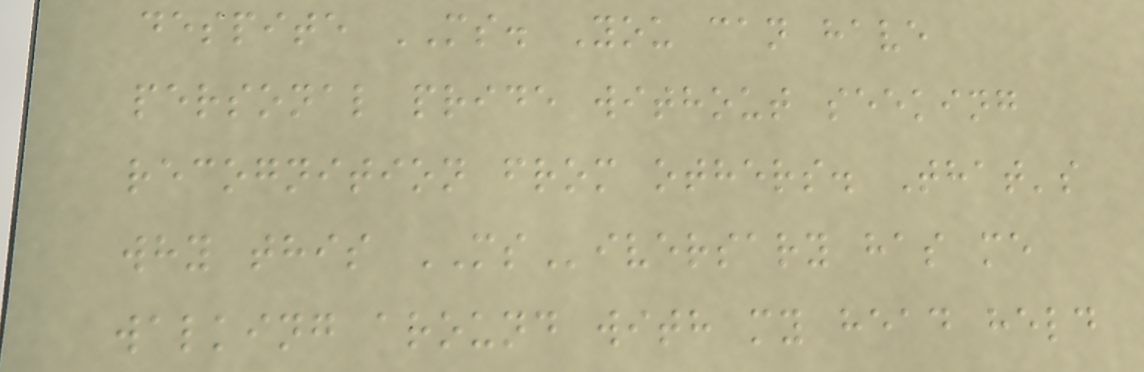despite MS. You can have
personal pride without seeking
recognition from others. That's
why this MSiversary has me
walking around with my head held
